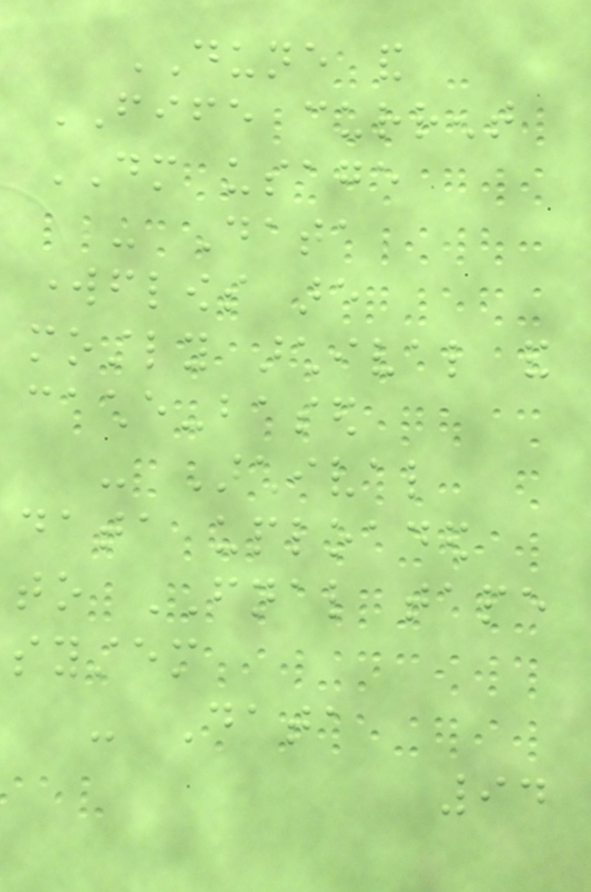DUNE and
FIFE current
DM usage
- Data
workflows are
mostly archival and
cache-based
- Archival
data uploaded
to FNAL tape
system
- Data
94
